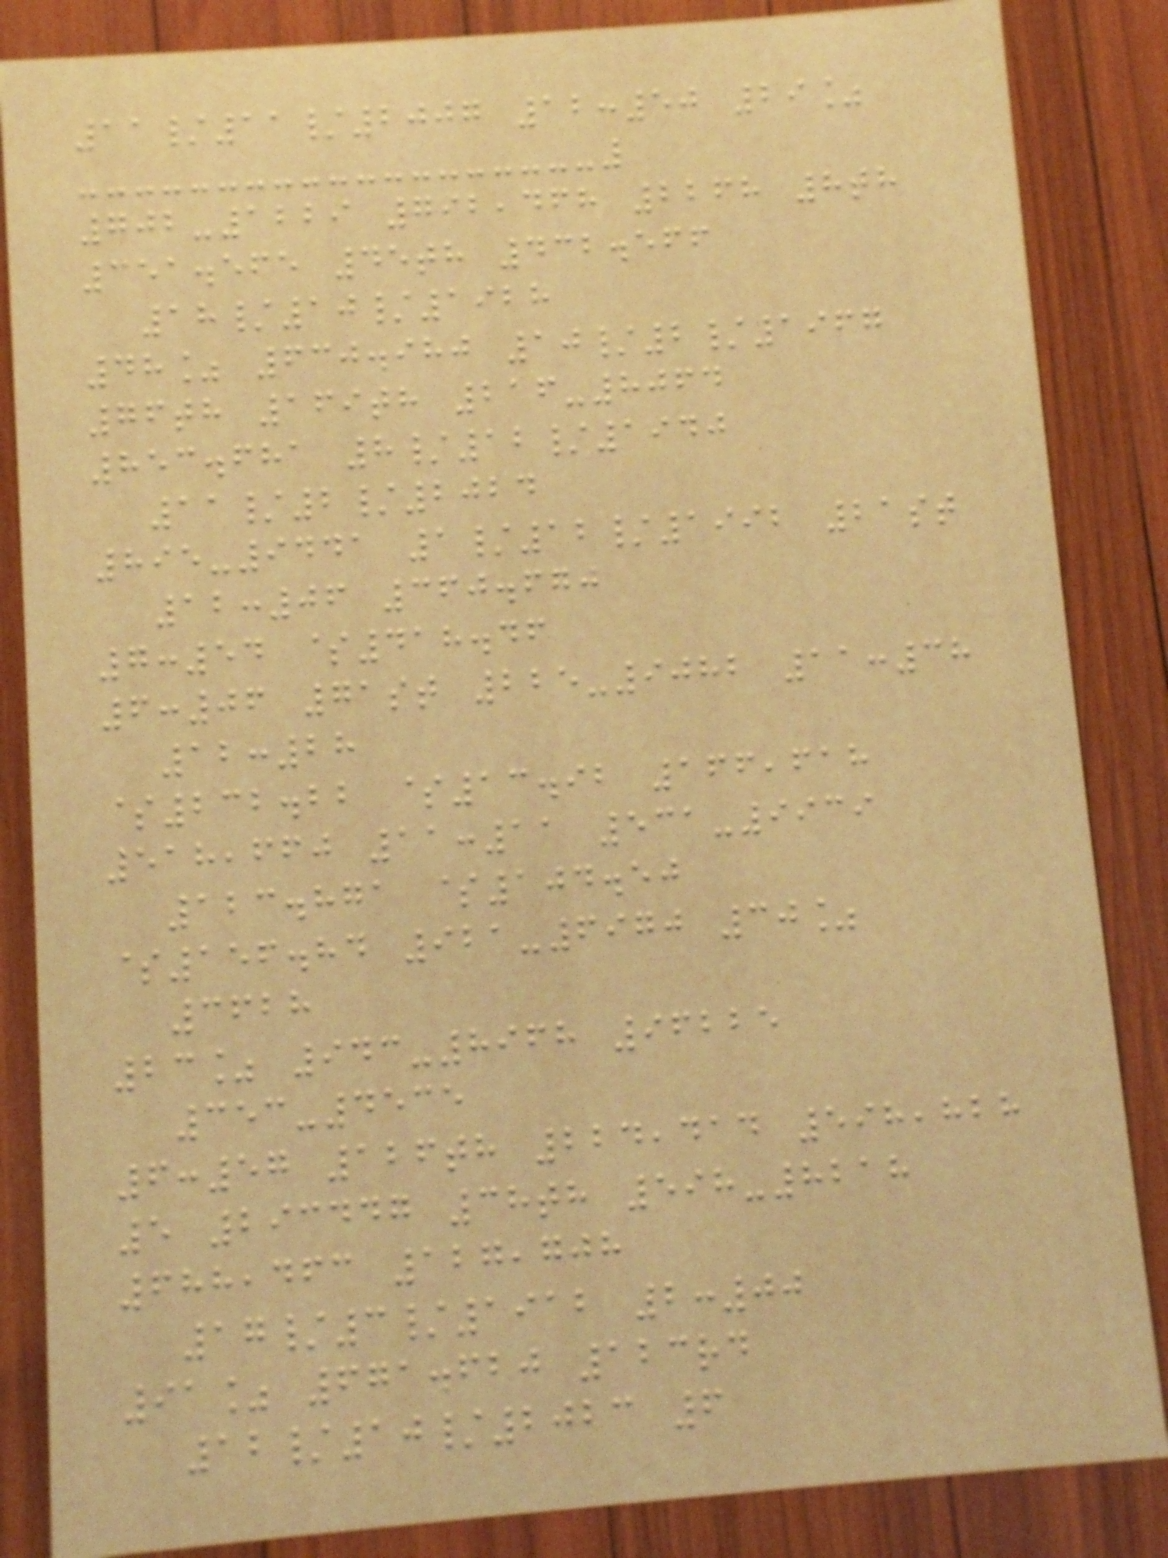11/11/2007 12:50 29%
702-1229 792,468 2268 8th
351.565 45th 432.566
18/10/1928
48% 630.980 10/2/1967
76th 169th 216-8064
853.681 8/12/1940
11/2/2024
895-9441 1/12/1992 21st
12:06 360.670
7:54 $418.46
6:06 71st 225-9082 11:38
12:28
$232.22 $13.92 166,618
518,660 11:11 531-9939
123.871 $104.50
$156.84 921-6970 30%
3628
23% 943-8968 96225
353-4535
6:57 126th 224,414 598,828
5 293447 38th 598-8218
688,463 127,708
17/3/1912 2:00
91% 671.620 123rd
12/10/2023 6
